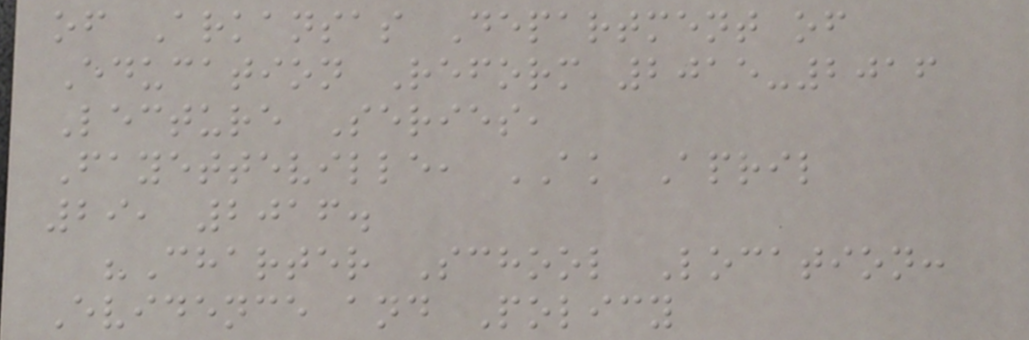of Arkansas Department of
Education Reform 2015-2016
Lecture Series,
Fayetteville, AK April
29, 2016.
"Charter School Location:
Evidence and Policy
